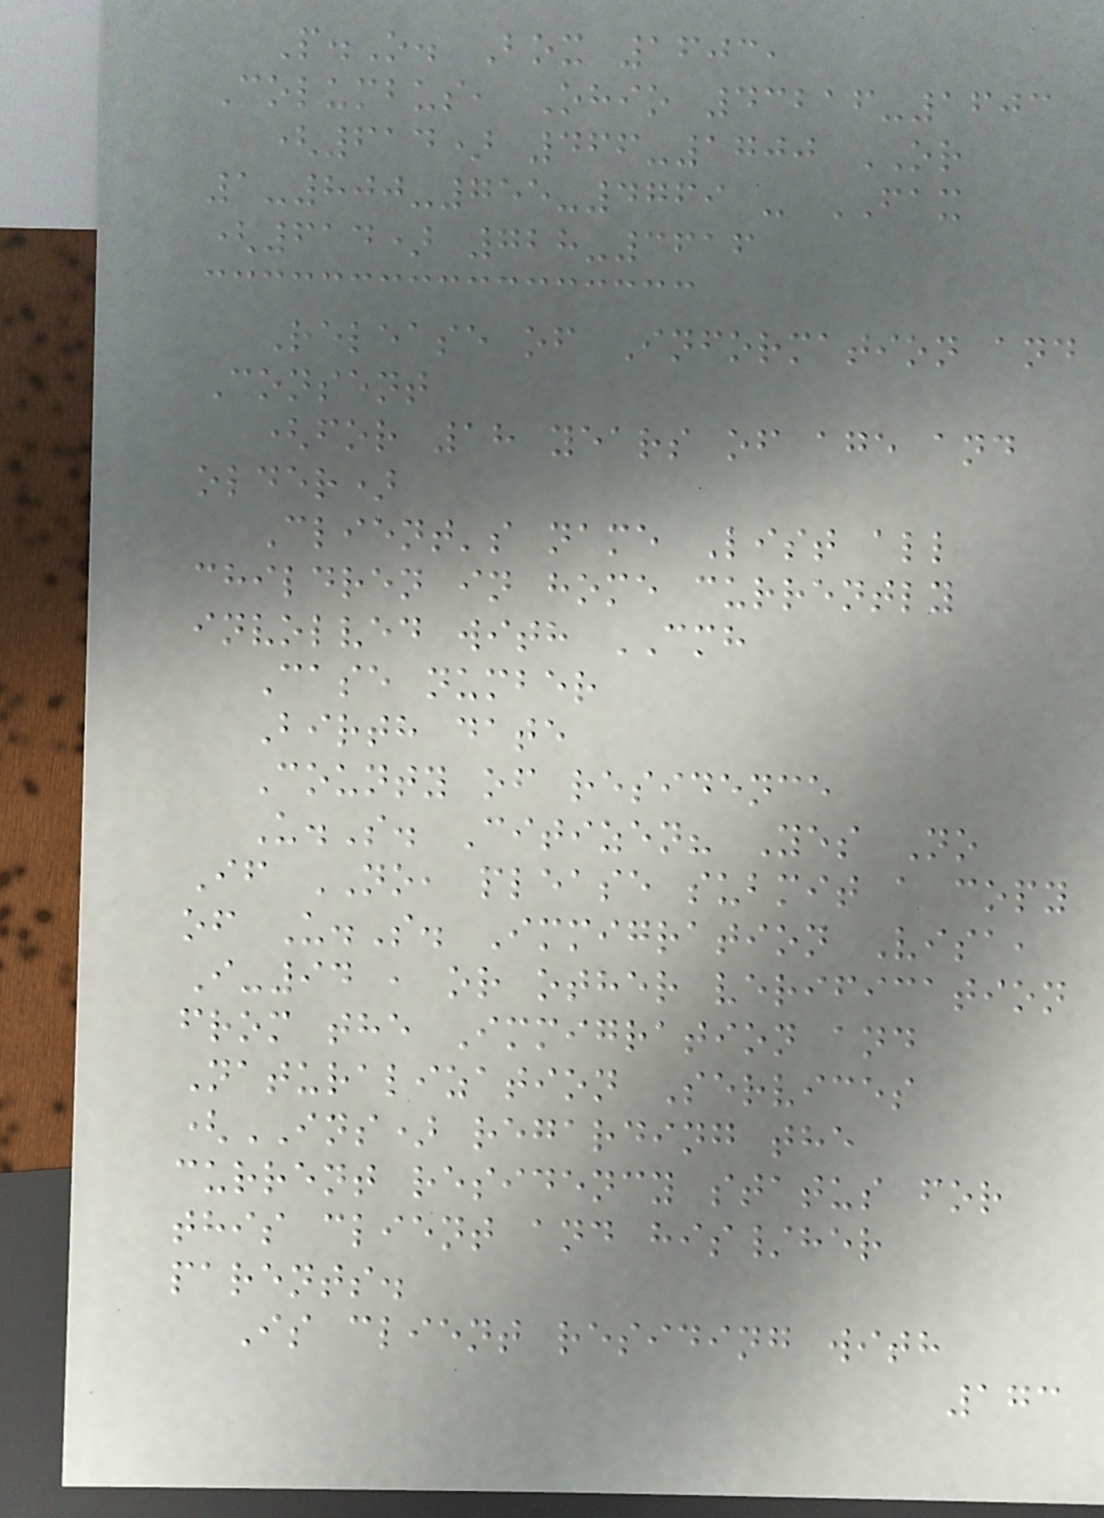P.O. Box 1603,
Columbus, Ohio 43216-1603
(614) 466-1700 OR
1-800-755-4769 - FAX
(614) 728-3616
Release of Information and
Consent
(for 18 years of age and
older)
Client's name List all
children in home currently
involved with CMH
Case number
Birth date
County of residence
U.S. Citizen? Yes No
If NO, please submit a copy
of U.S. Immigration Visa,
I-94 , or other verification
from the Immigration and
Naturalization Services
(INS) regarding the
current residency status for
this client and his/her
parents.
Is client residing with
173
